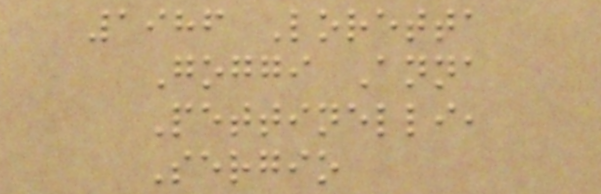1986 Loretta
Goggi Anna
Pettinelli,
Sergio
